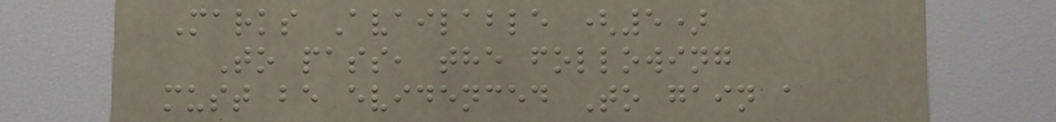Marks Available (5)
To pass, the following
must be evidenced To gain a
